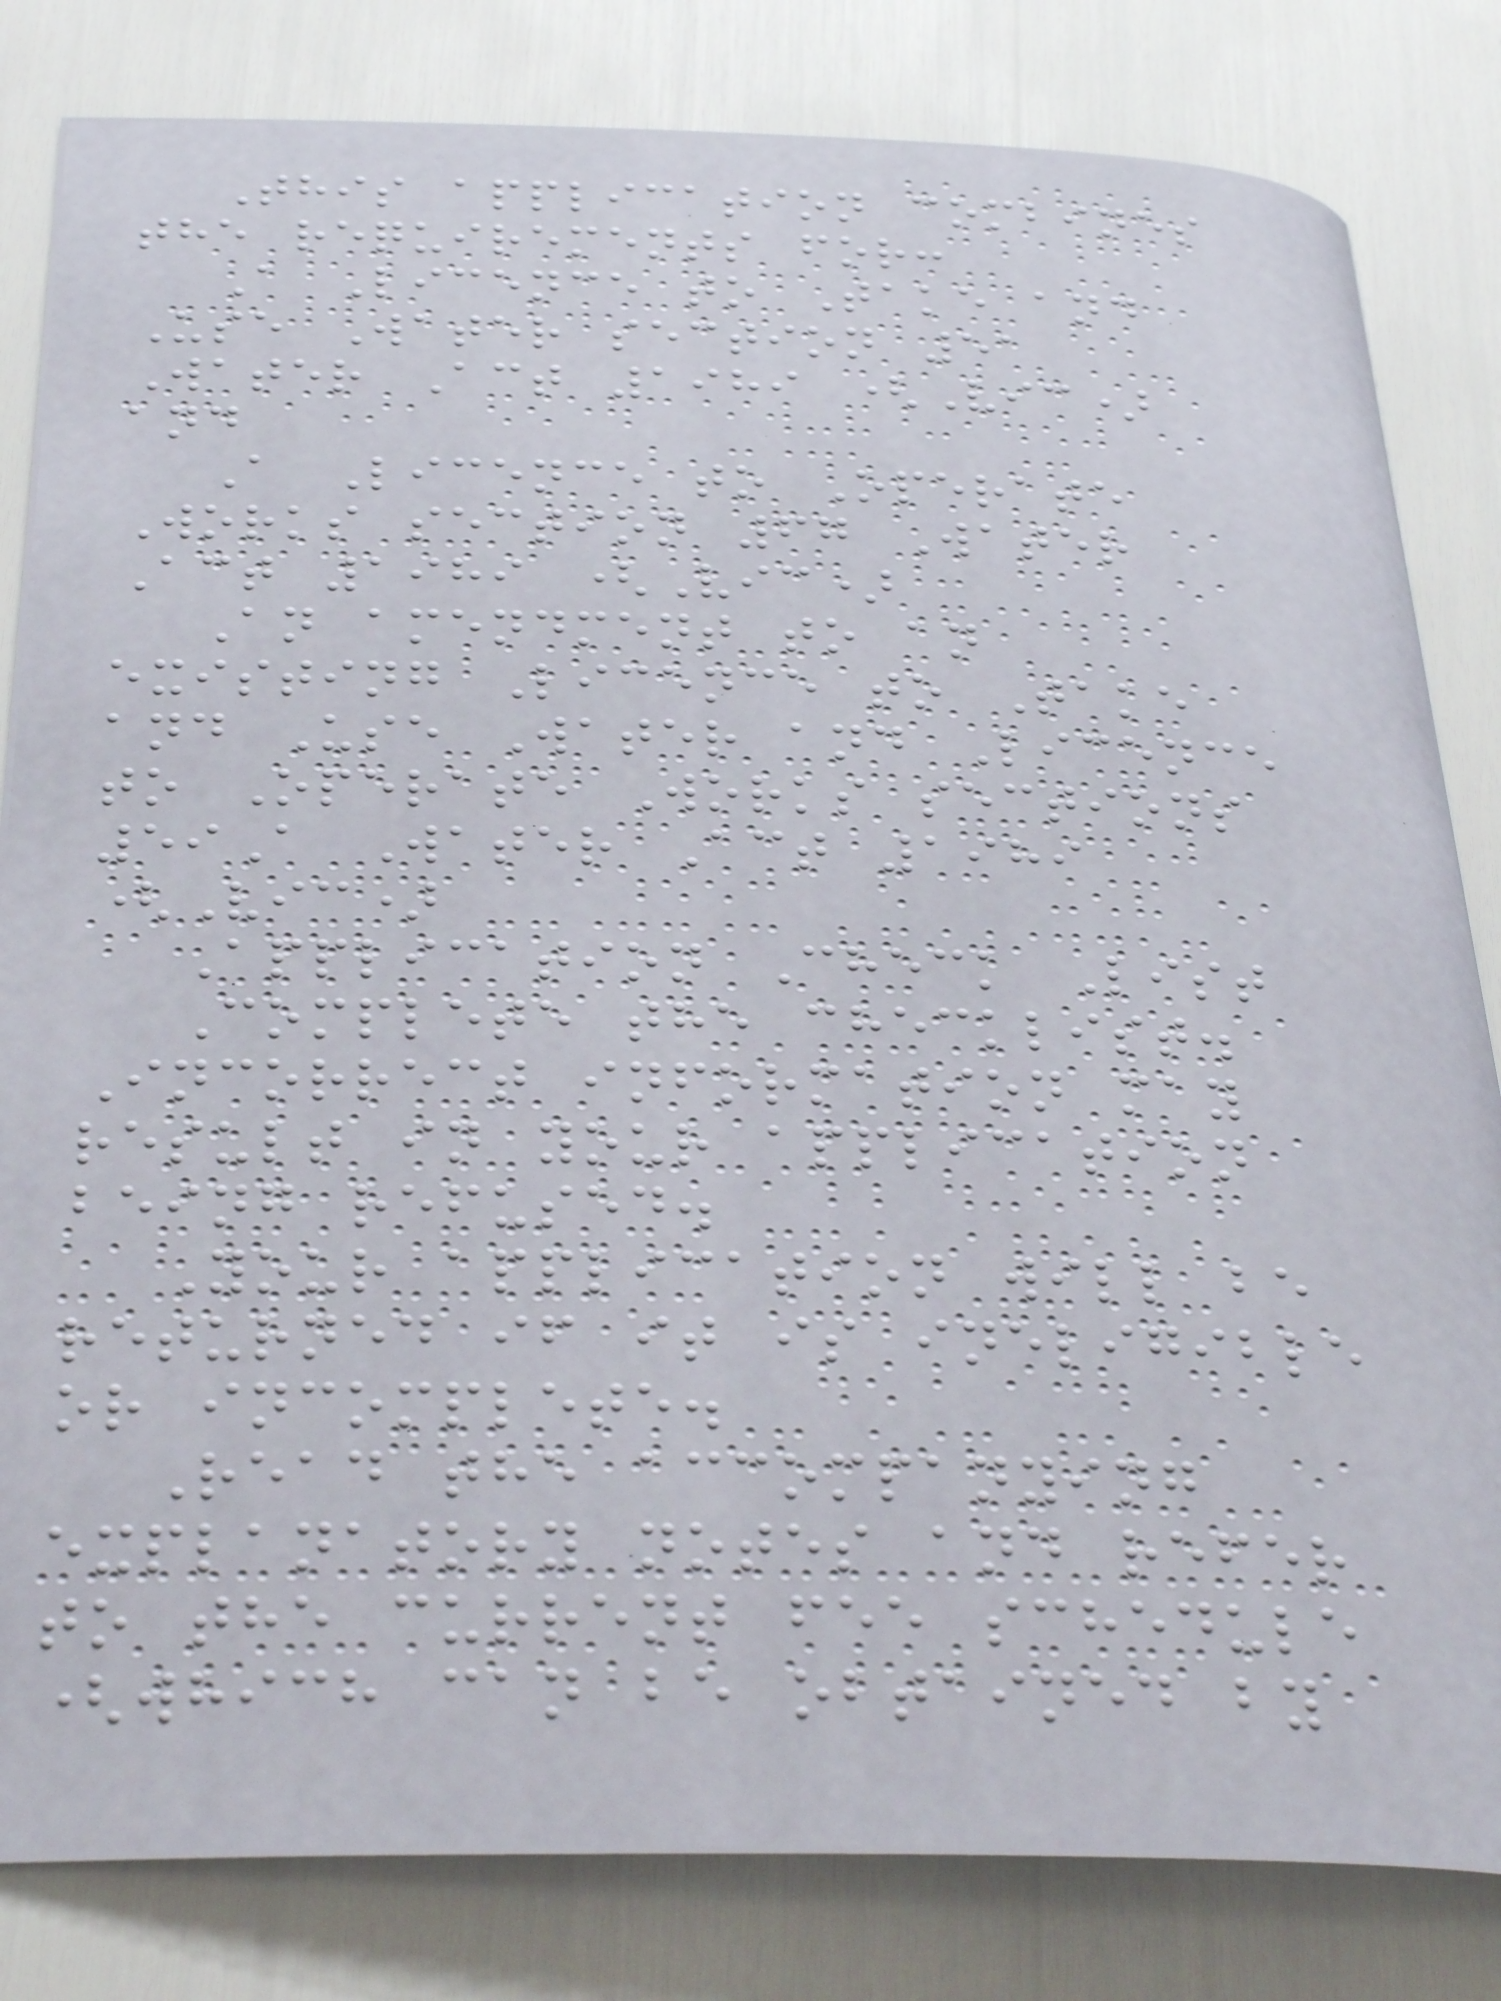This application combines
the requirements for:
A Licence to Take and
Use Water section 51
Water Act 1989 (Vic)
and
A Licence to Operate
Works section 67 Water
Act 1989 (Vic)
An amendment to an
existing Licence to Take
and Use Water and Licence
to Operate Works sections
59A Water Act 1989
(Vic)
Application Check List
Complete the checklist.
Incorrect information may
result in your application
being refused.
Your application will be
returned if it is ineligible
or incomplete.
Read the accompanying
explanatory notes and refer
to the current fee schedule
(which can be obtained by
